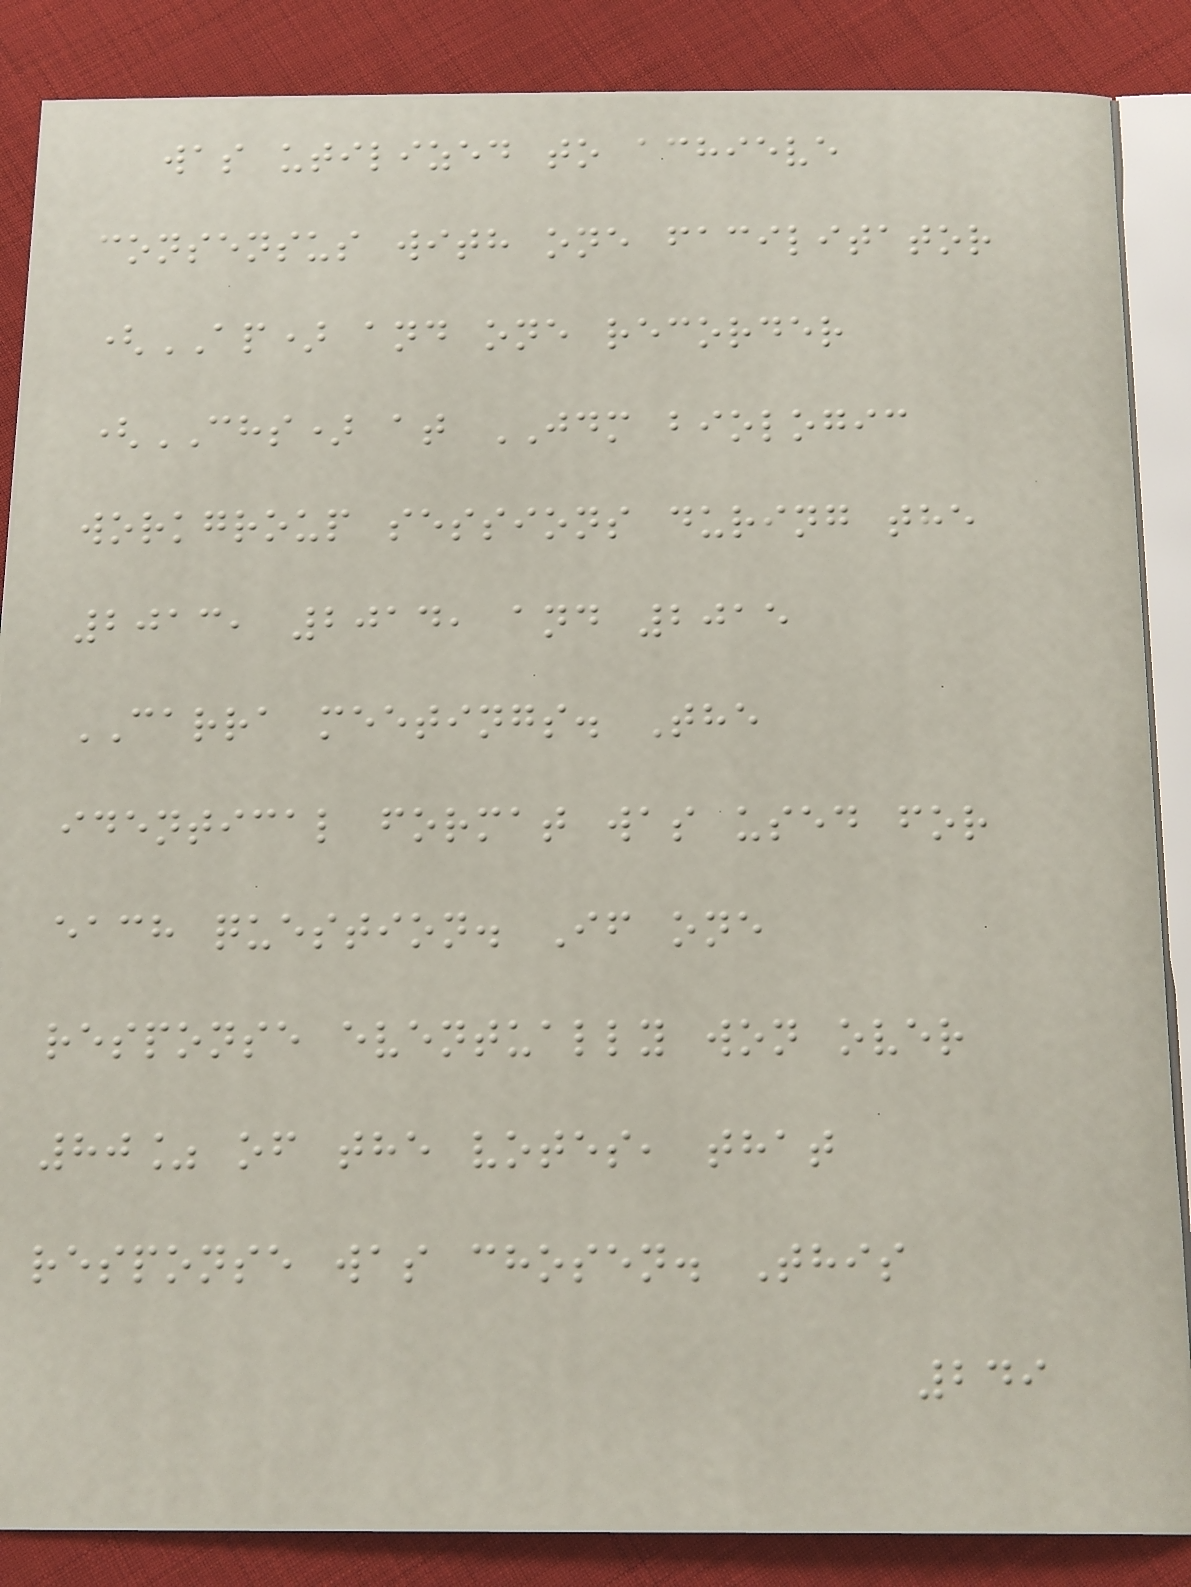was utilized to achieve
consensus with one facilitator
(AP) and one recorder
(CHS) at JDM biologic
workgroup sessions during the
2013, 2014, and 2015
CARRA meetings. The
identical format was used for
each question. If one
response eventually won over
80% of the votes, that
response was chosen. This
249
